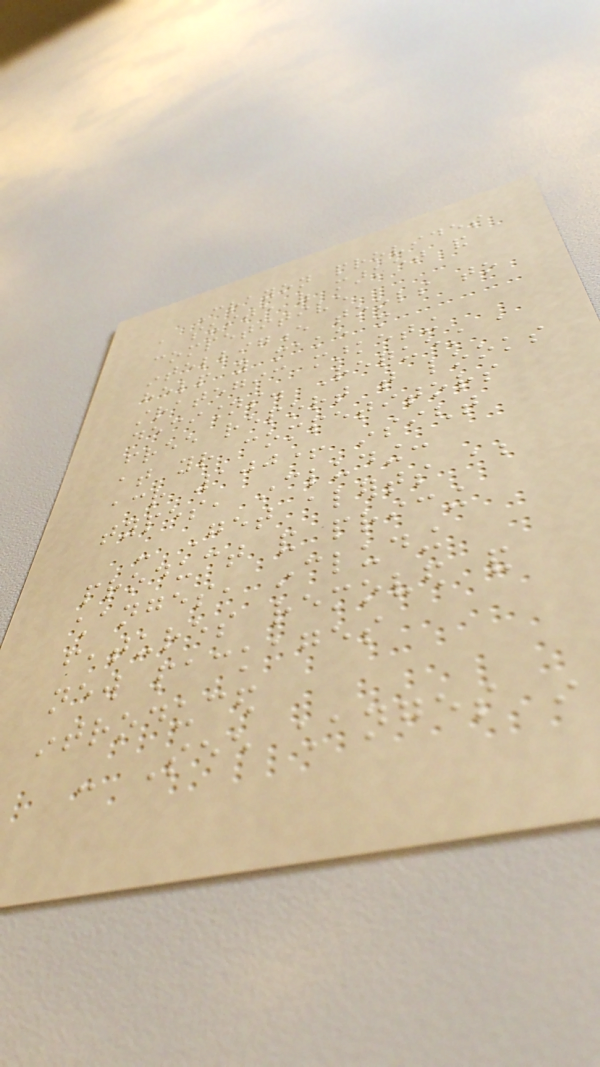Crayon provides
a suite of market and
competitive
intelligence tools to
help you make more
strategic marketing
decisions. Request a
free report that looks
at your competitors
across 100+ insight
types, including:
- Get alerts about
product and pricing
changes, including
features removed and
new packages
introduced
- See changes in
